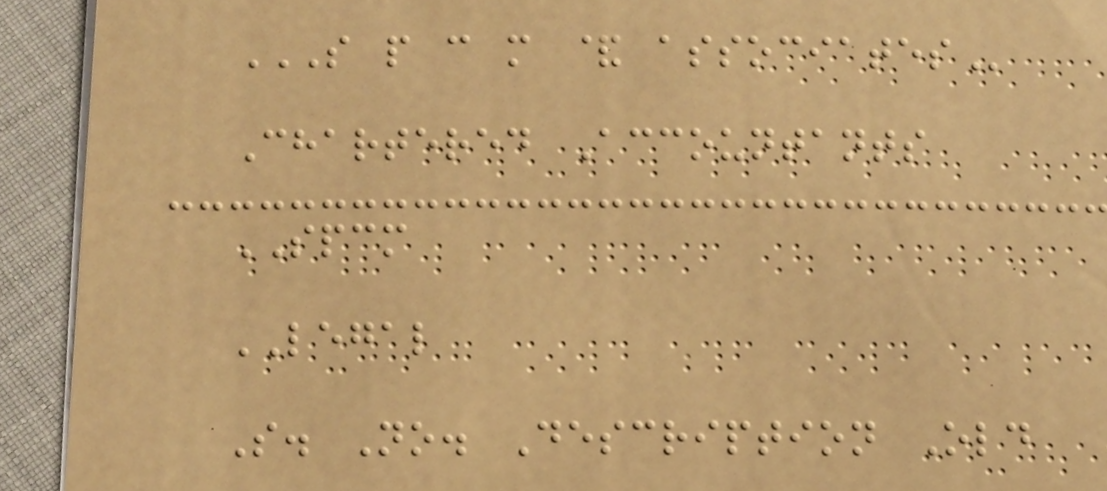S P C M & ASSOCIATES
Chartered Accountants
SPCM
LEGAL
S. No. Description Old
